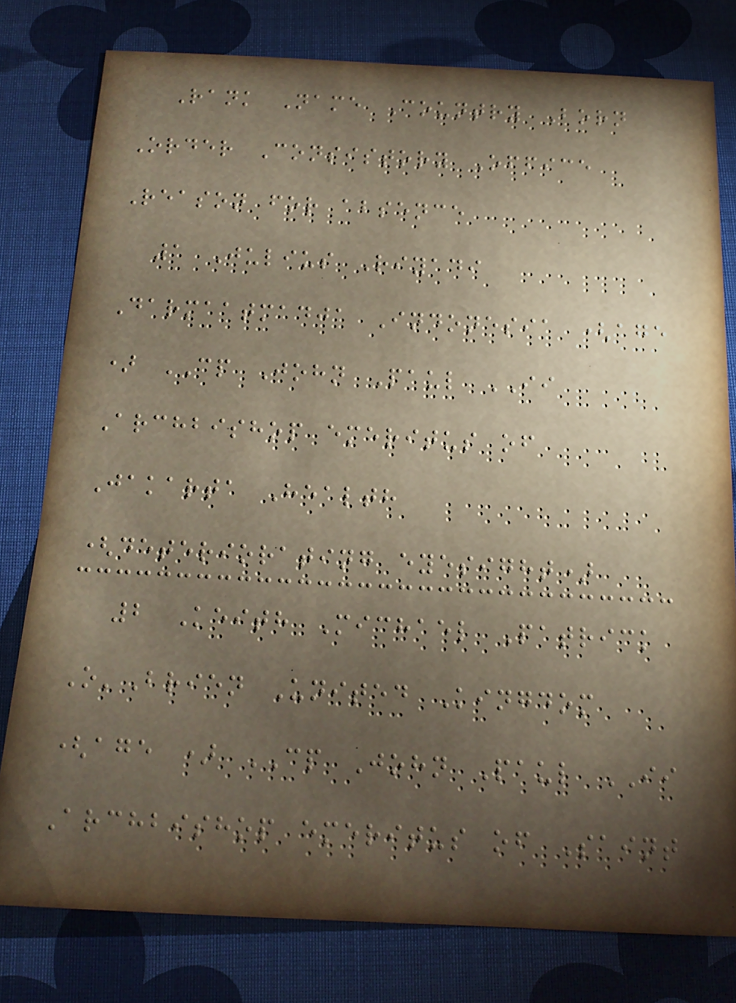Rank Name Country Born
Order Consistory Office
Reason for absence
1 Julius Riyadi
Darmaatmadja Indonesia (age
) CP John Paul II
Archbishop emeritus of
Jakarta Health
(deteriorating eyesight)
2 Keith Michael Patrick
O'Brien United Kingdom
(age ) CP John Paul II
Archbishop emeritus of Saint
